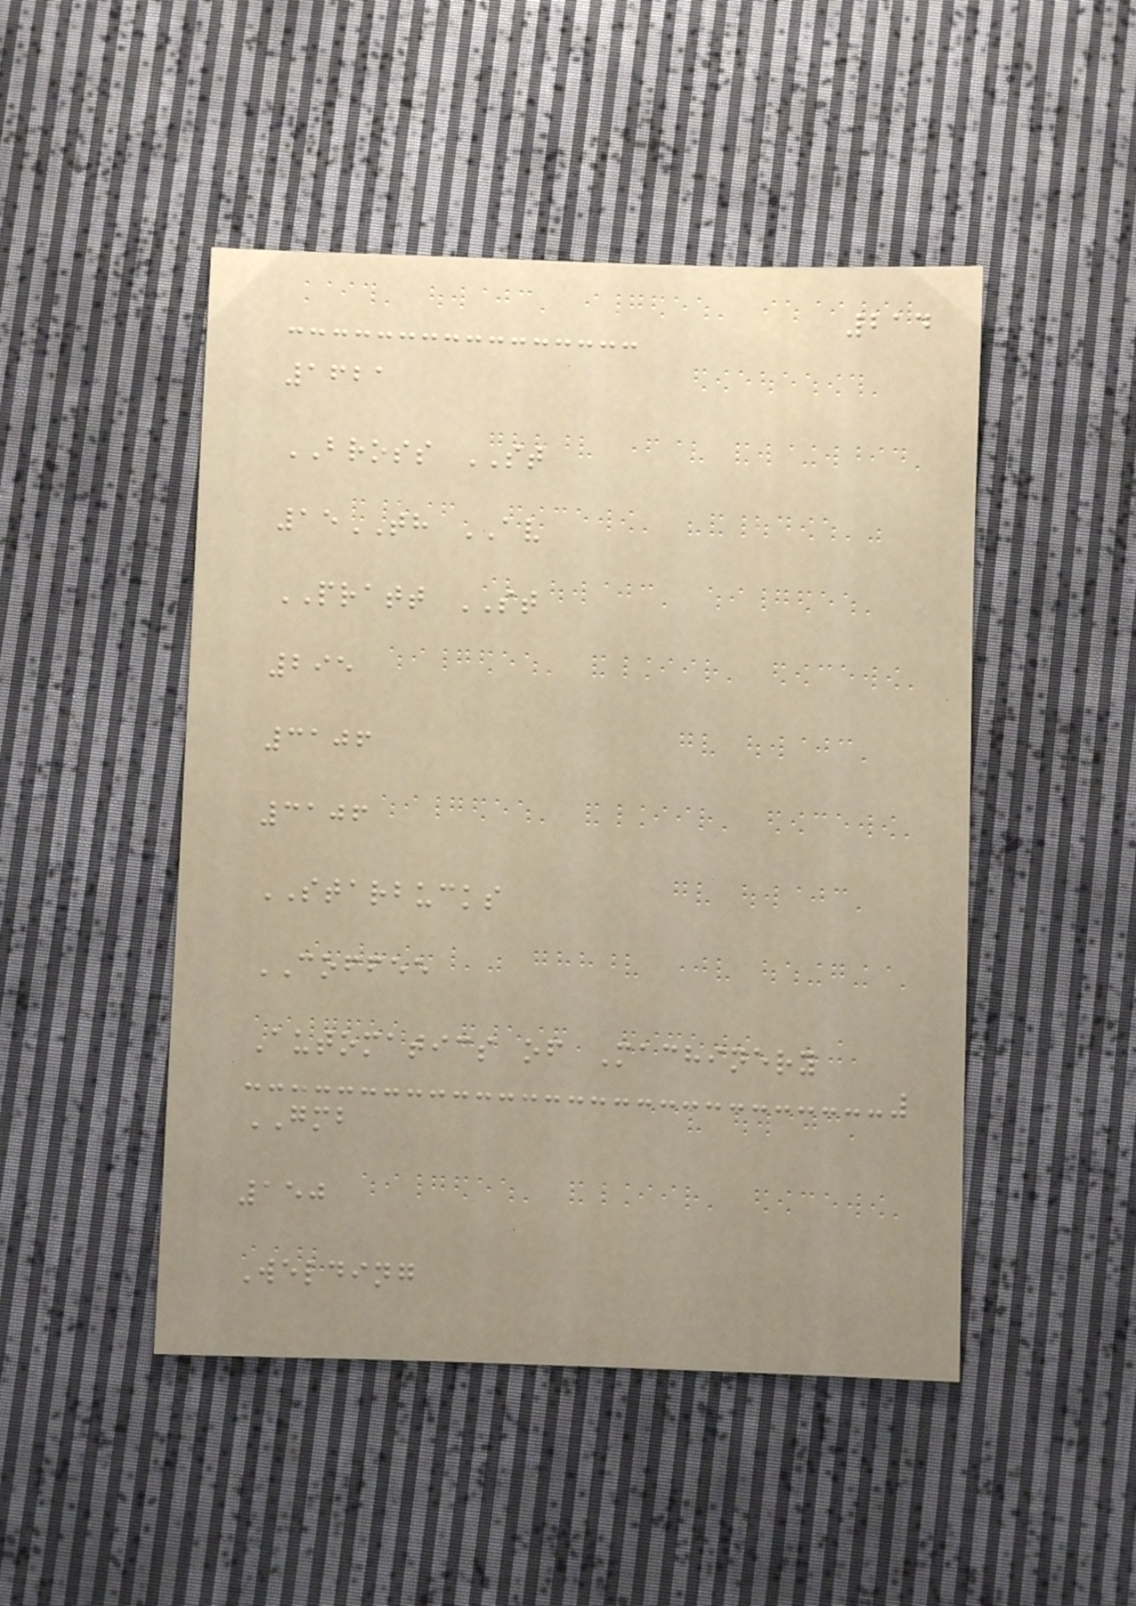214
1621
BROSS ST
15TH AV
PRATT ST
295
3106
3106
STARBUCKS
COFFEE
Automatics of Machinery
GMB
150
Welding
